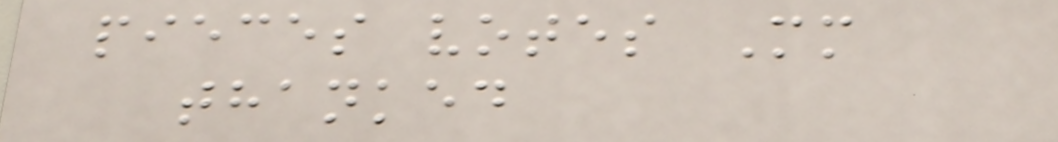pieces votes Mm
thanked
